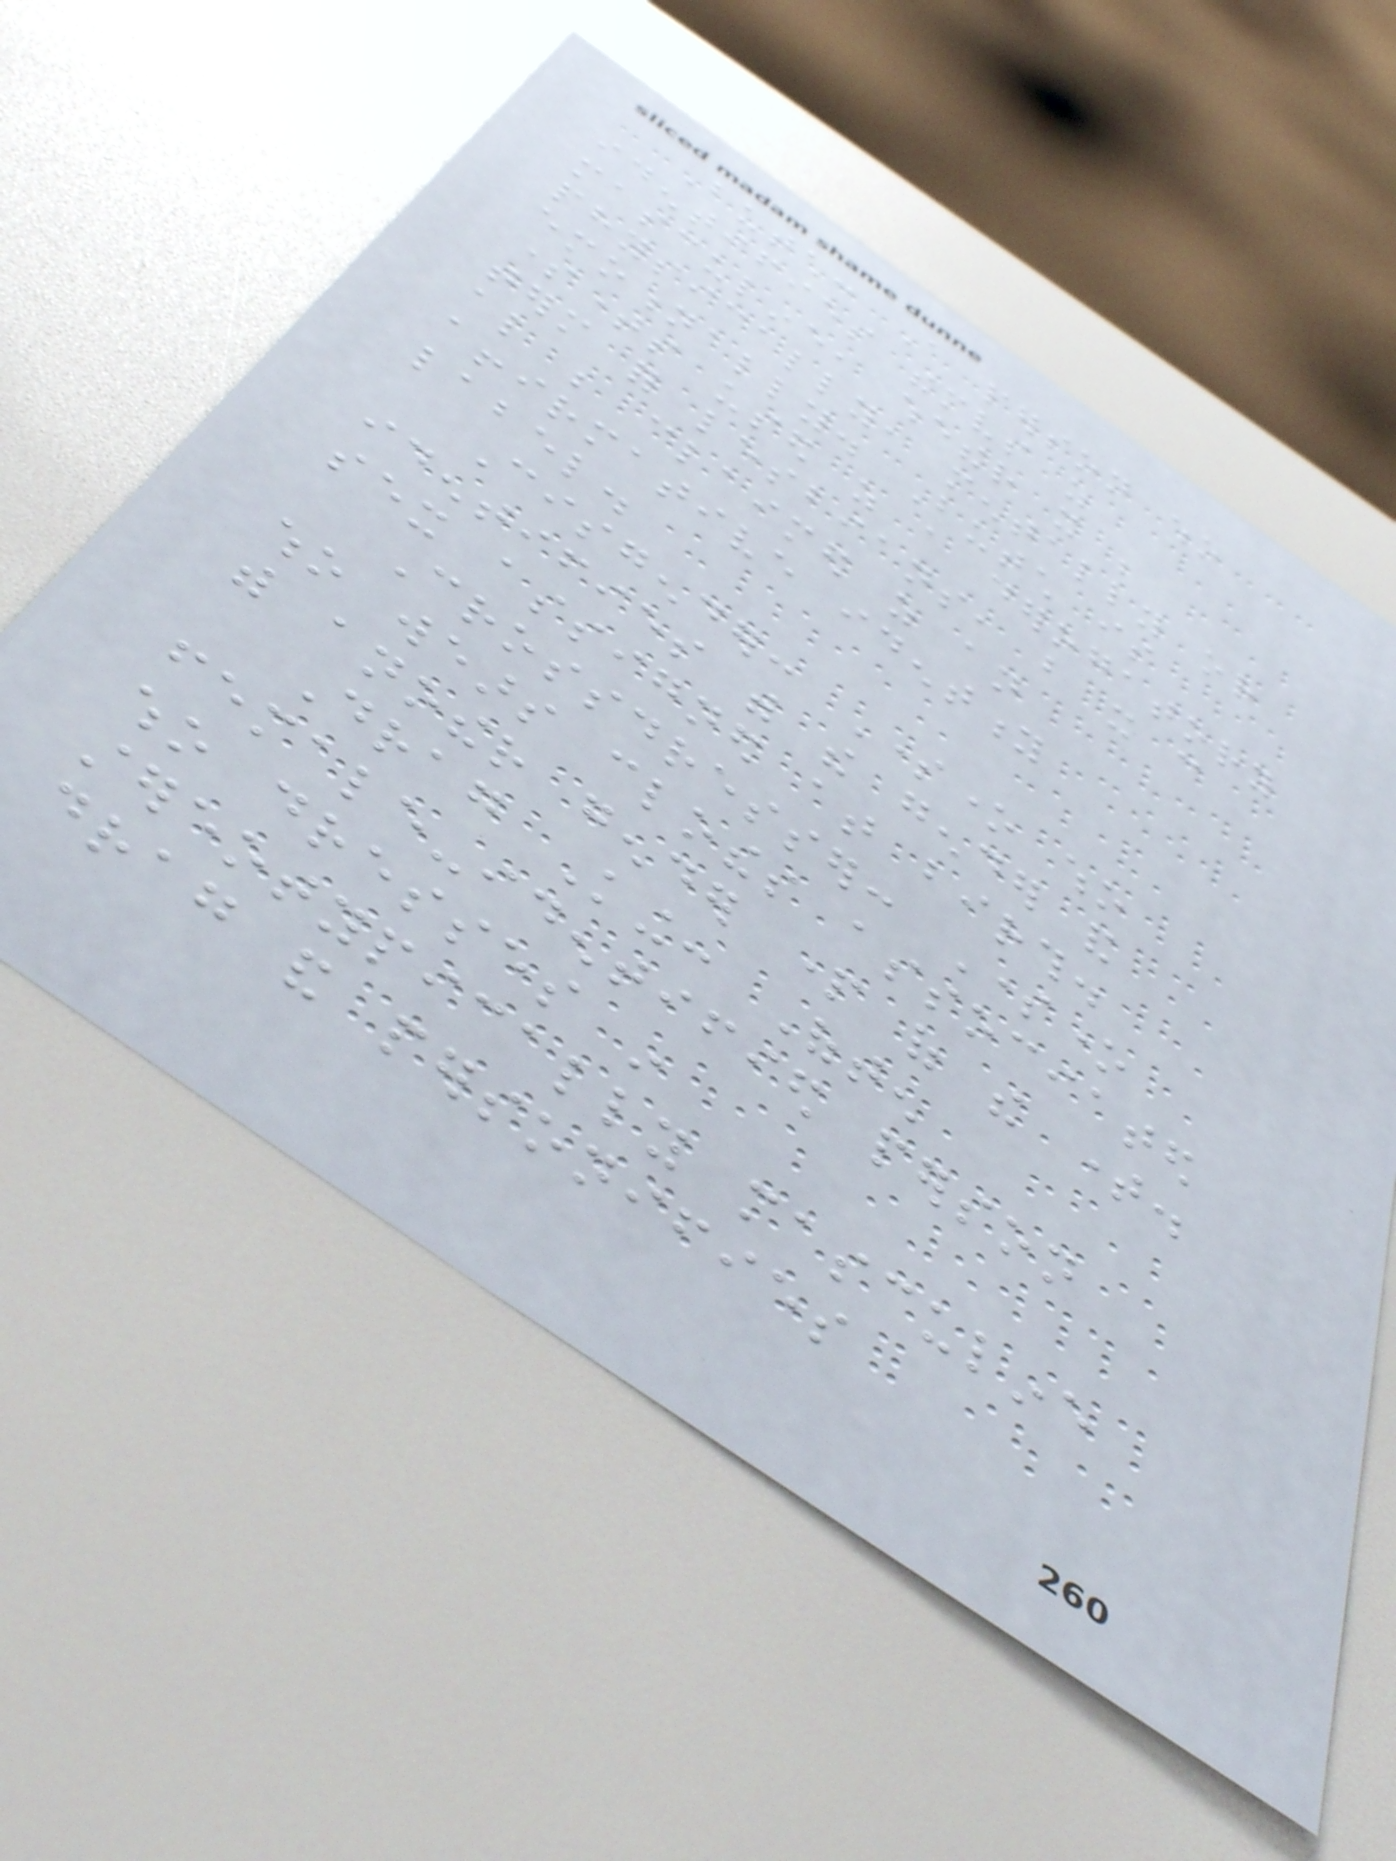Butch: A person who
identifies themselves as
masculine, whether it be
physically, mentally or
emotionally. Butch is
sometimes used as a derogatory
term for lesbians, but it can
also be claimed as an
affirmative identity
label.
Cisgender: Someone who
identifies with the gender and
sex assigned at birth.
Crossdresser: Someone
who wears clothes associated
with another gender part of the time.
Drag King: Often
female-identified person
who dresses in
stereotypically masculine
drag and personifies
